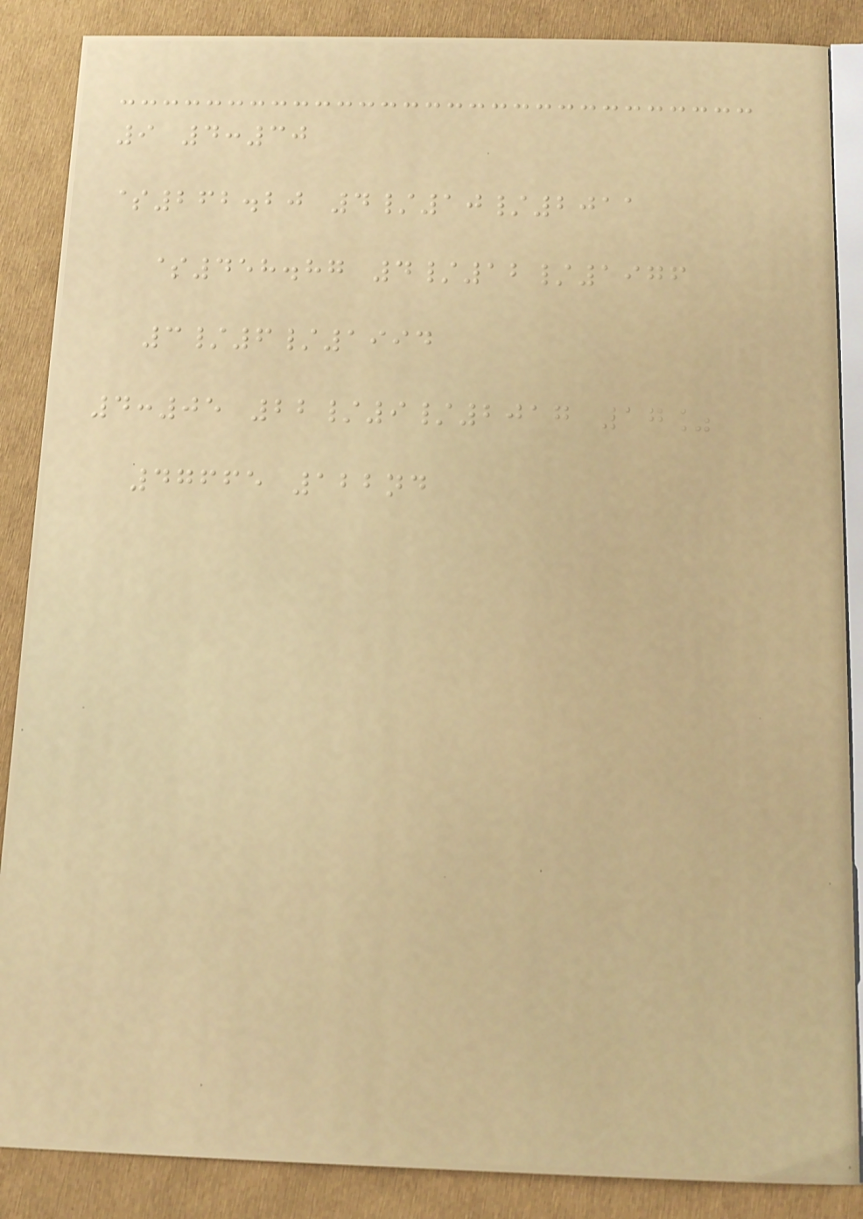9 4:30
$262.20 4/10/2011
$458.87 4/12/1976
3/6/1994
4:05 22/9/2017 17%
47665 122nd
